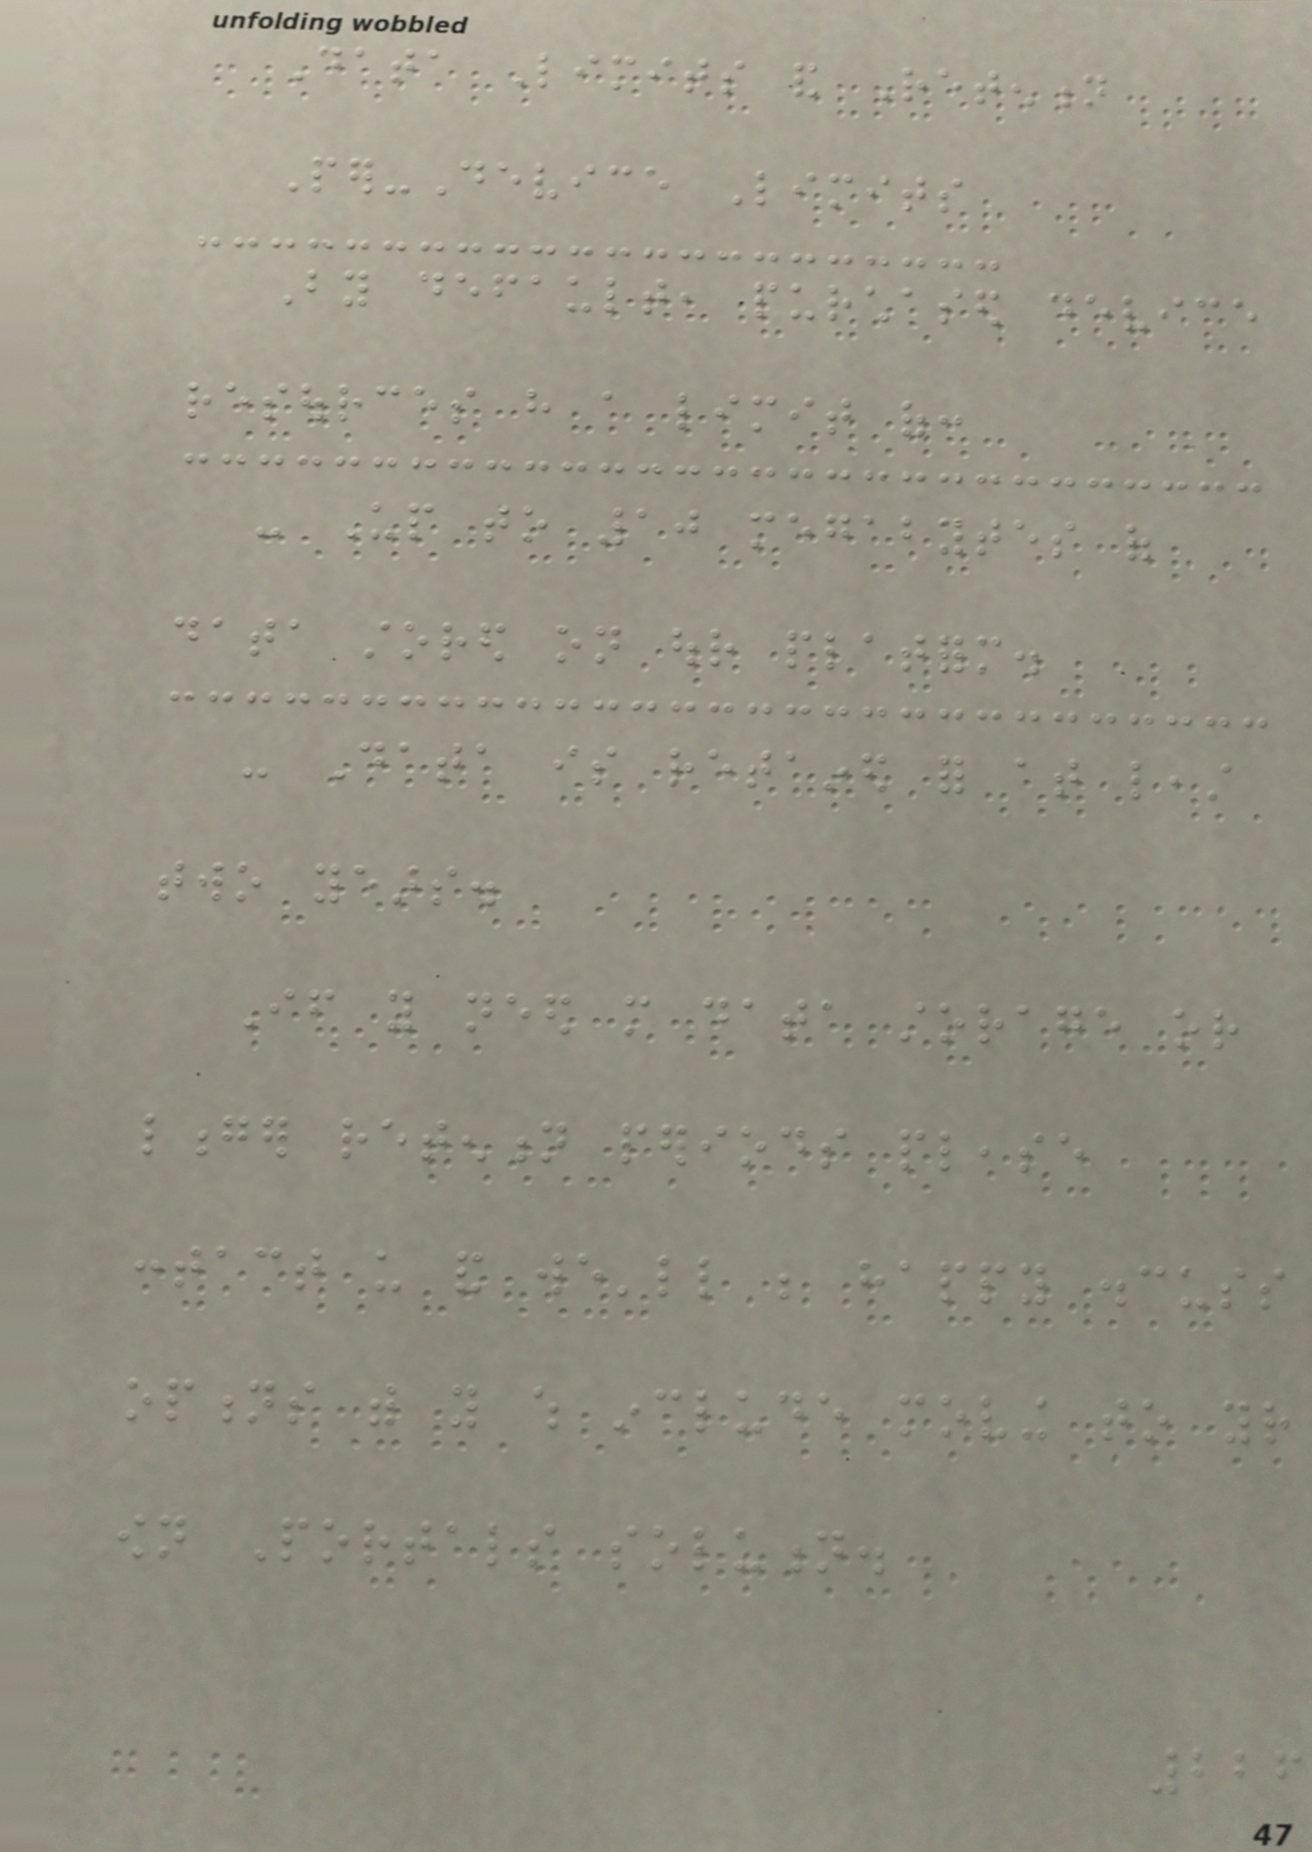Data Limits and Retention
Per-Device Limits
By default, purchased device
resources have a limit of:
- Up to 10 megabytes of
data stored on our platform.
- Data is retained for at least
two years.
If you need more data storage or
longer retention periods please
contact us and we'll be happy discuss
options with you which include moving to your
own Portals solution.
226
